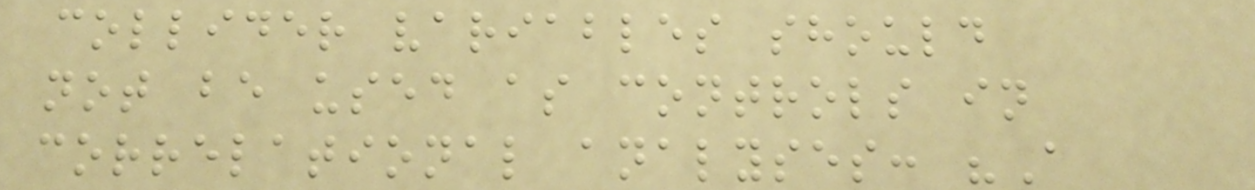collider variables should
not be used as controls in
correlational analyses: "A
